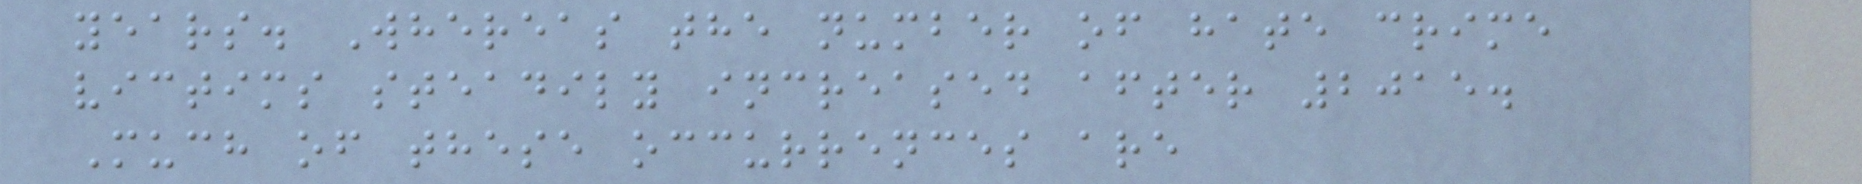years. Whereas the number of hate crime
victims steadily increased after 2015.
Much of these occurrences are
